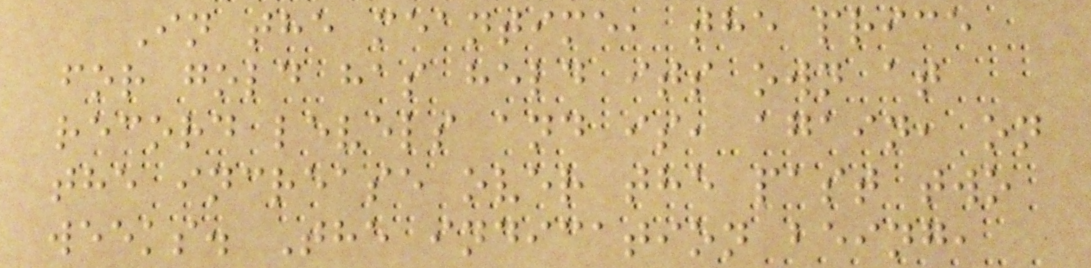In the meantime, the price
for gold has held its own at
record levels and is, again, on
the increase over the past two
weeks. The indication being,
